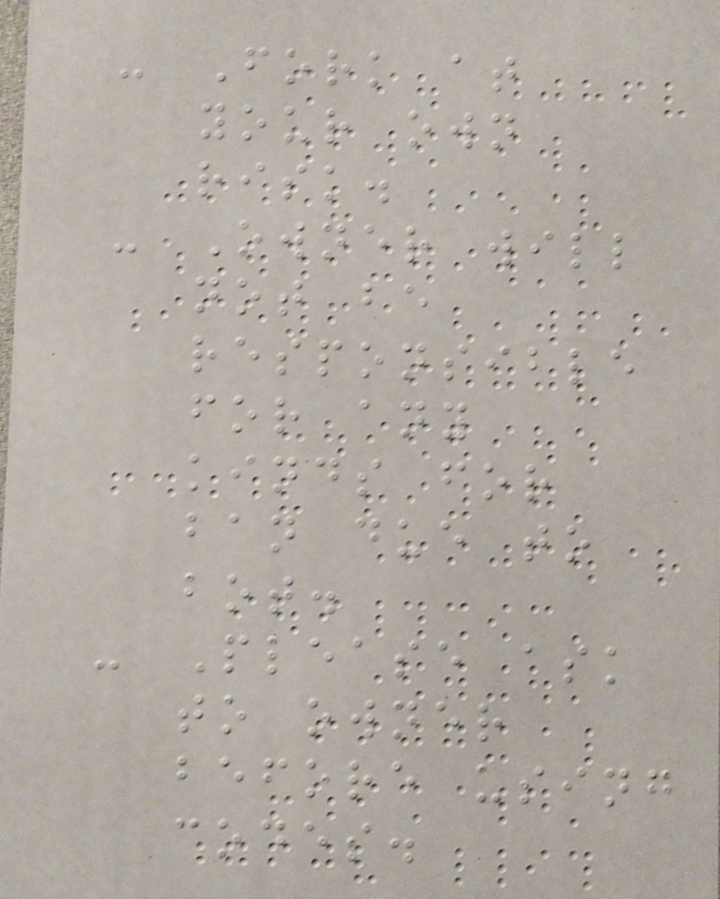- Fork at
your own
risk.
- Owner will
not be
responsible
for any
kinds for
ban due to
bot.
- Please ask
to owner
before using
codes.
